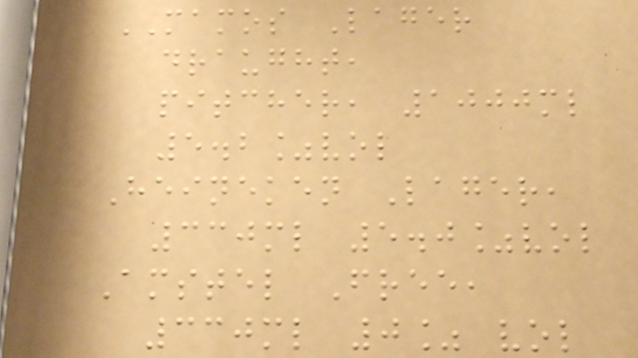MAMOS Lager
draught,
pitcher, 1000ml
5.2%vol
Heineken Lager,
330ml 5.0%vol
Amstel Free,
330ml 0% vol
